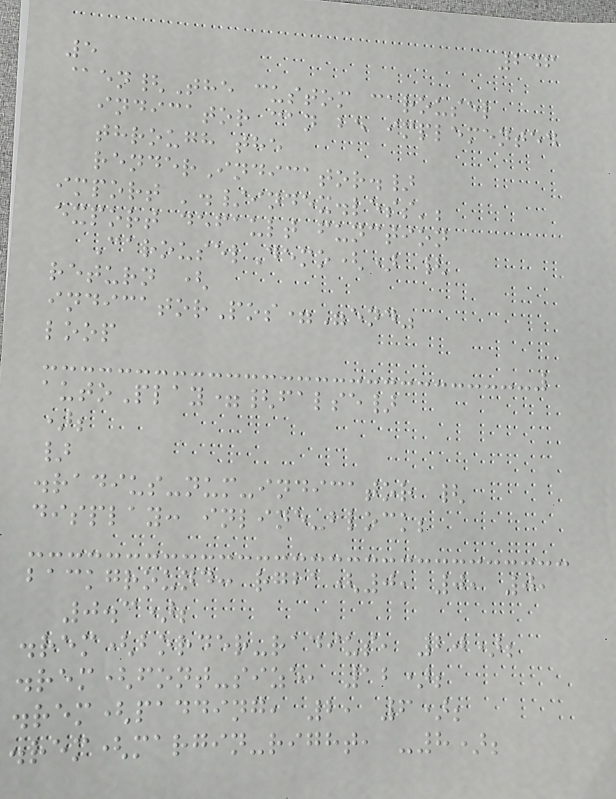246
5
@en{The custom carousel
indicator can be implemented
through the
renderIndicator.}
import './index.less';
export default function
CarouselDemo() {
return (
indicatorPos="end"
loop
autoPlay={false}
);
}
.radius-num-indicator {
display: inline-block;
background: rgba(0, 0, 0,
0.3);
.rem(border-radius, 20);
.rem(font-size, 12);
.rem(padding, 2, 6);
.rem(margin-right, -8);
